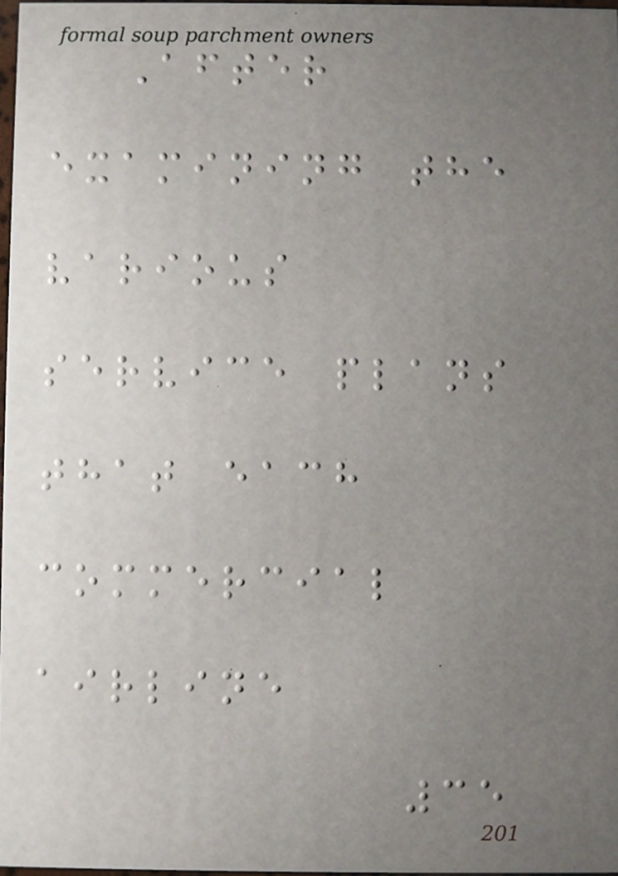After
examining the
various
service plans
that each
commercial
airline
35
